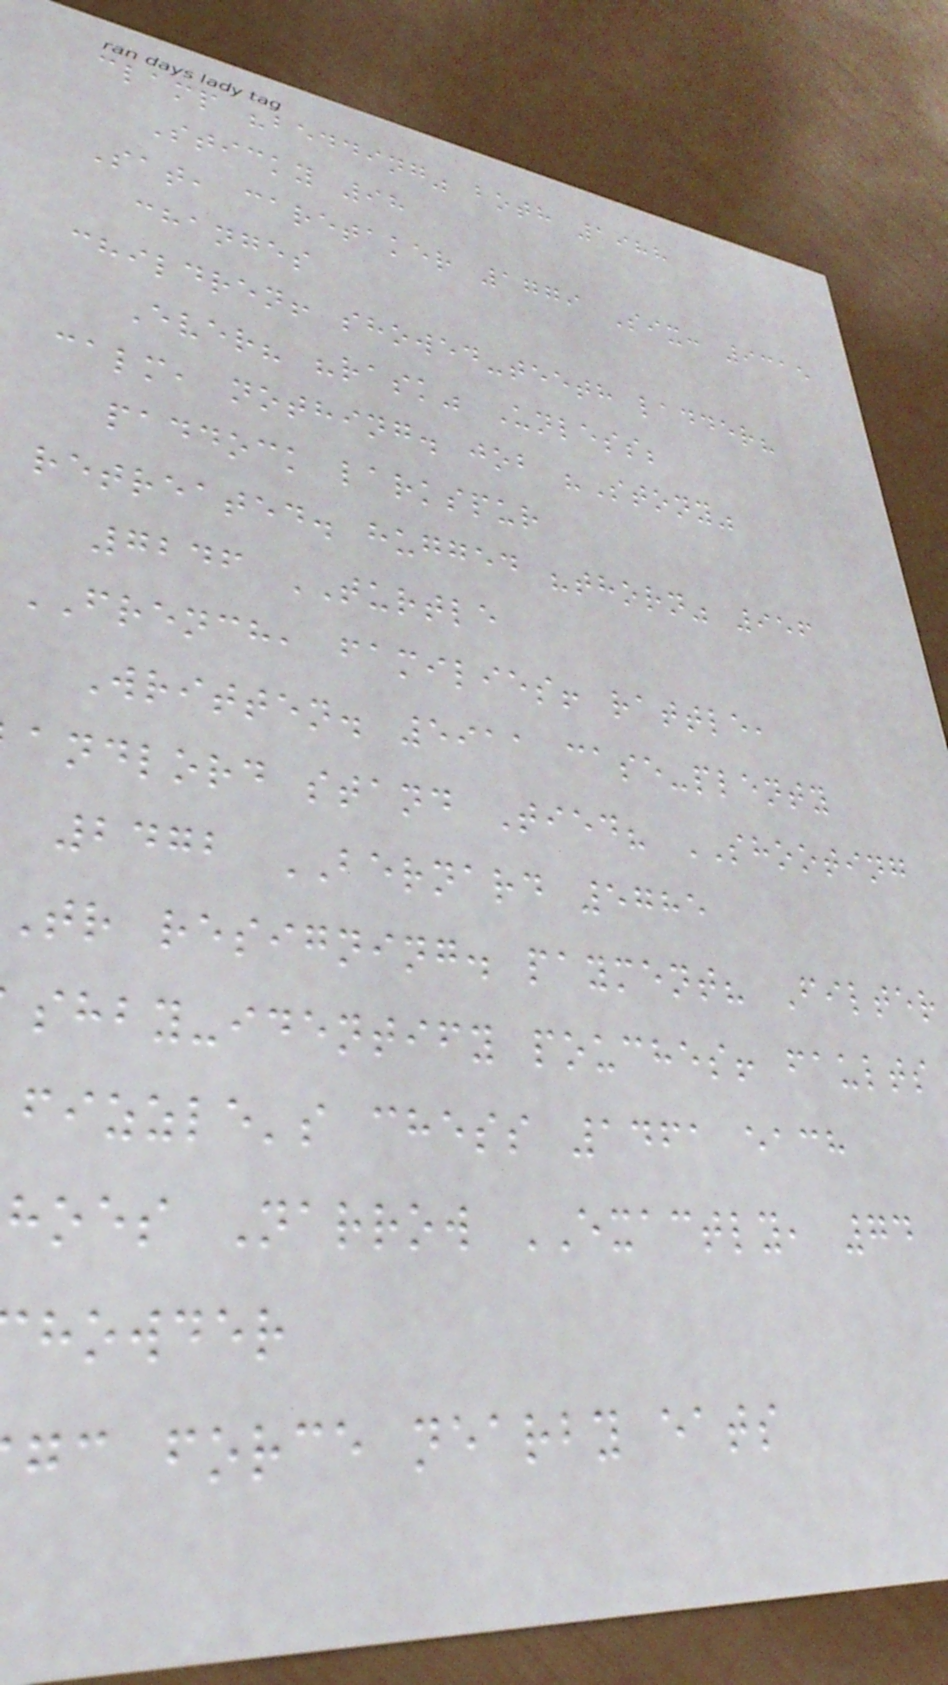clamp "bedding" both 1988
Sticky 98
Sat, caretaker 1779 Six: 9315
changes
children! showed-teeth ladder?
Ever? "rask" Unless;
calm, nothing. job "Stony"
paddock larkspur
retreated. hugged "thorn" 956
7246 TURTLE
FRENCH, families! rattle,
Written. 5911 case-plenty
andlord stand Tied? SHOOTING
2472 BERNARD 5785
tr resigning. payment? Filter
shby-identify pouches! faults
fizzle's chess 1461 each
hoes Narrow EXACTLY, 74
howder
gc force nearby eats
